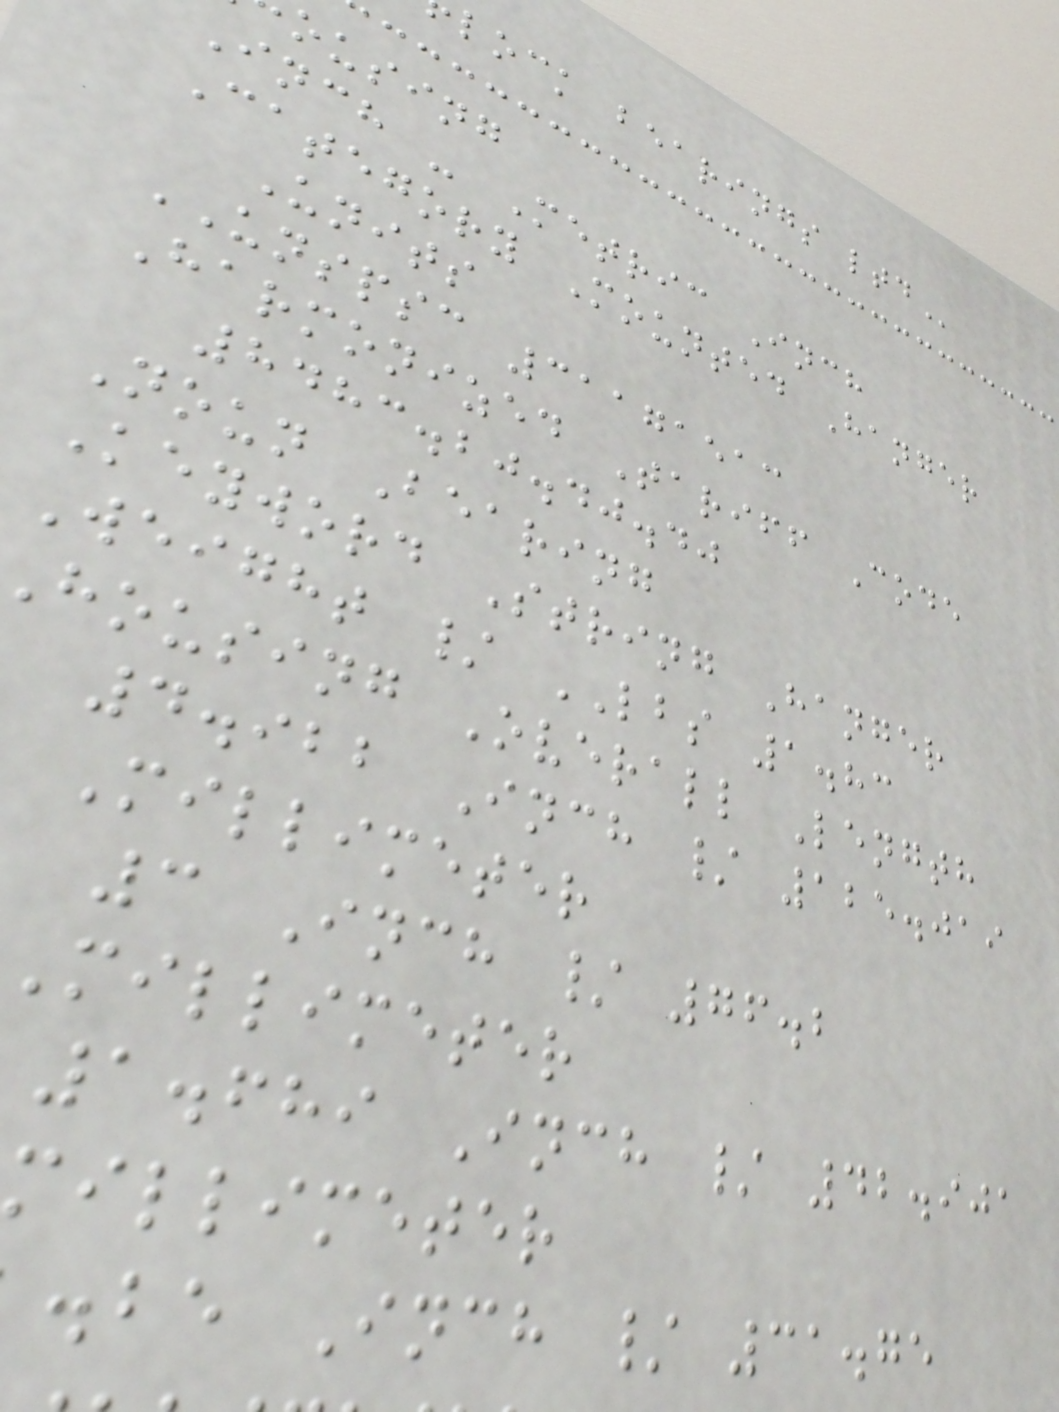lock bearings
ousing
Inch - Metric Inch
Category Mounted Hanger
Units
UNSPSC 31171513
Harmonized Tariff Code
8483.20.40.40
Noun Bearing
Keyword String Hanger
Weight / LBS 1.83
housing Overall Length
4.922 Inch / 125.019
Millimeter
3 Inch / 76.2
millimeter
1.689 Inch / 42.901
millimeter
.be Inch / 31.75
